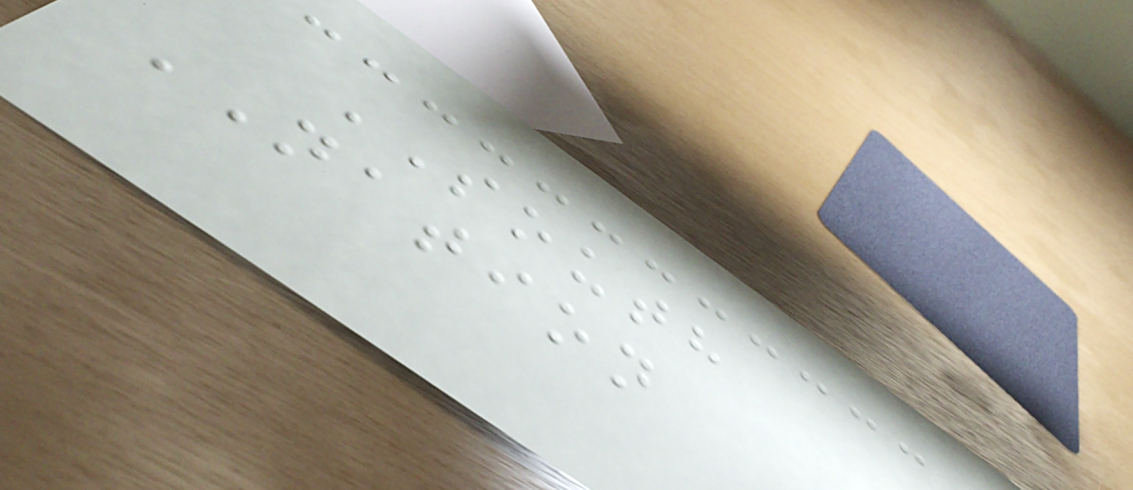SOUTH
NATION
